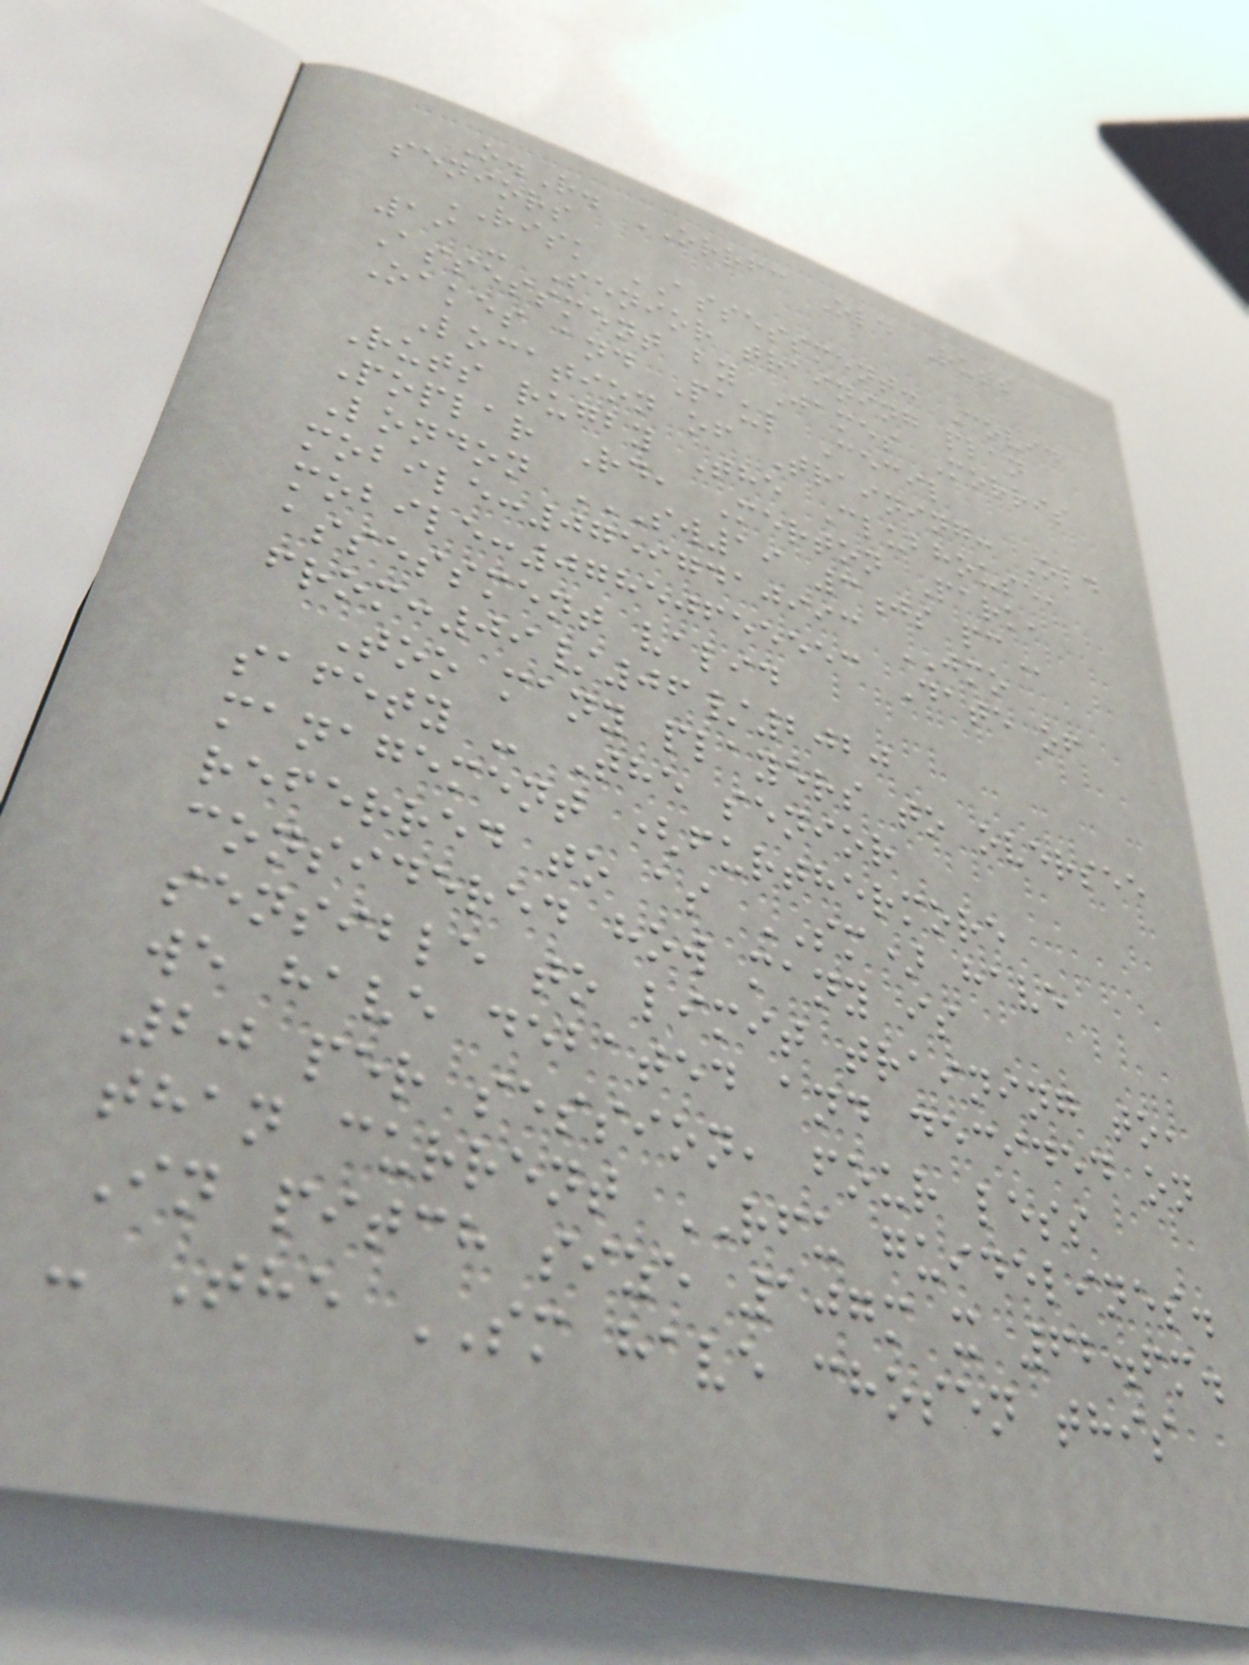O.R. ORRFC Old Ruts
seniors
RISK ASSESSMENT: Covid
19 - Senior training plan
Assessment by James Morris
Oakes and Paul Cecil
Location of Training: Old
Ruts rugby The Clubhouse,
Poplar Rd, Merton Park,
London SW19 3JS PC
mobile:07597410993 JMO
mobile:07850655553 Date of
assessment valid
from:09/06/2020
Too many players to oversee
safety - The senior
management (furthermore
referred to as SM) have
considered how many is
sensible to limit training to,
we have debated and decided on
20 per session, four less
than current RFU guidelines.
In pitch size 107m x 62.6m.
- The SM have chosen this
